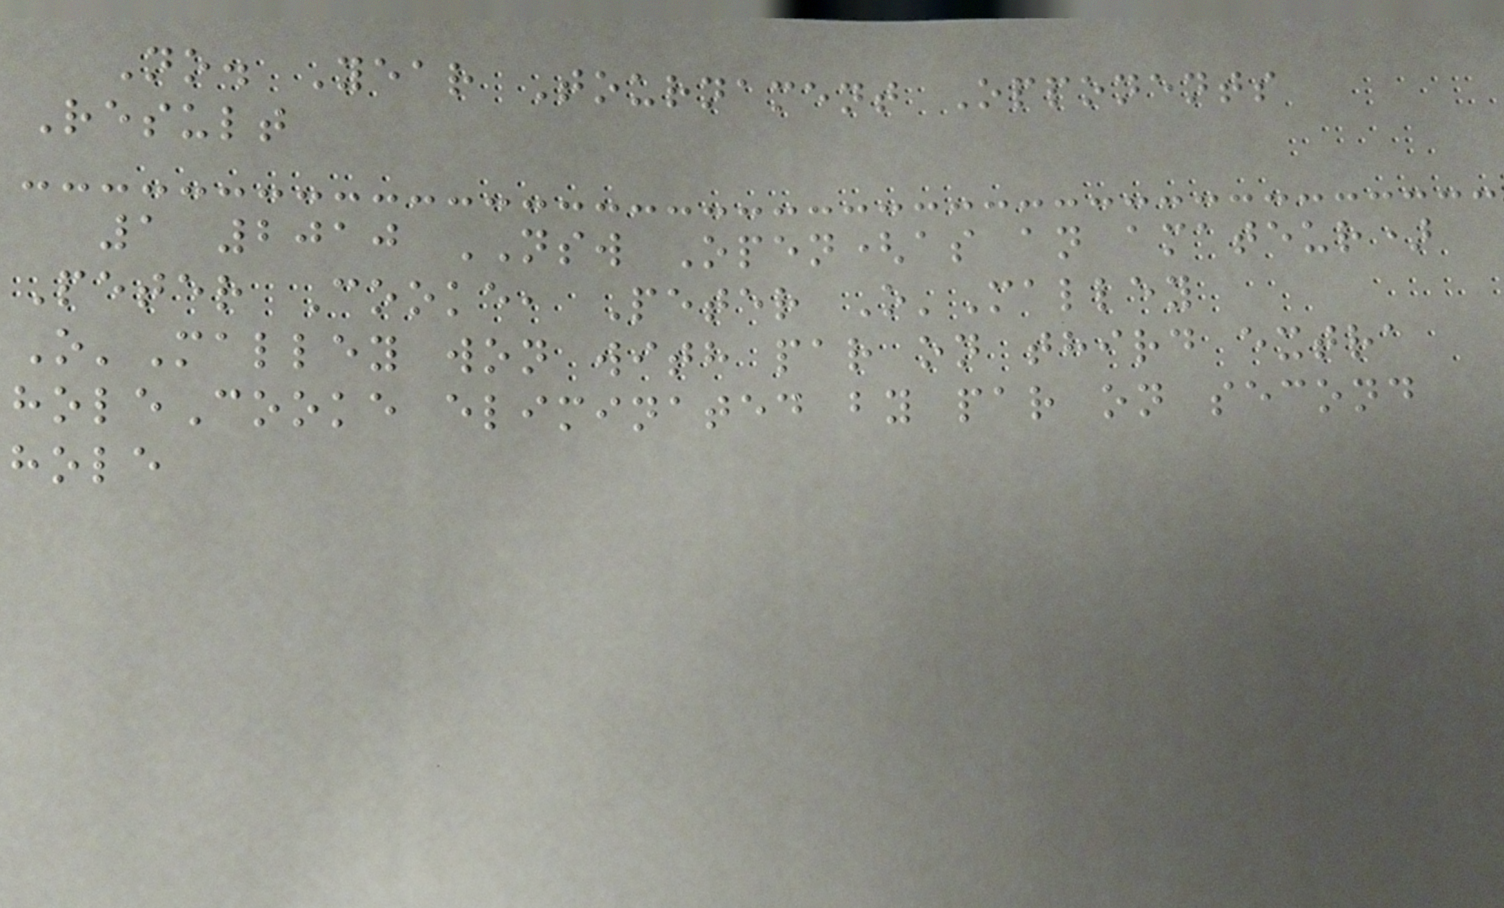No. Year Tournament Opponents
Result
1 2010 NSW Open(as an amateur)
Peter Cooke, Peter O'Malley
O'Malley won with par on third extra
holeCooke eliminated by par on second
hole
